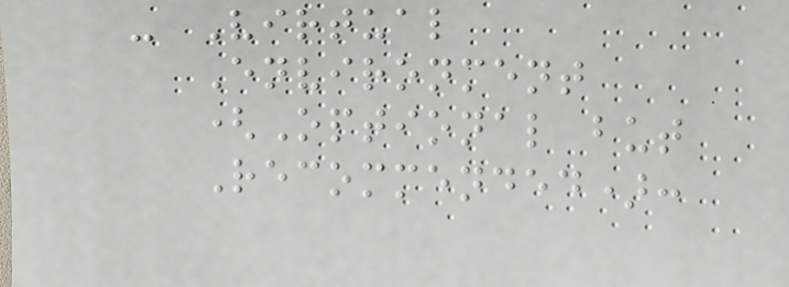- Virtual
Environment
(Optional but
Recommended):
